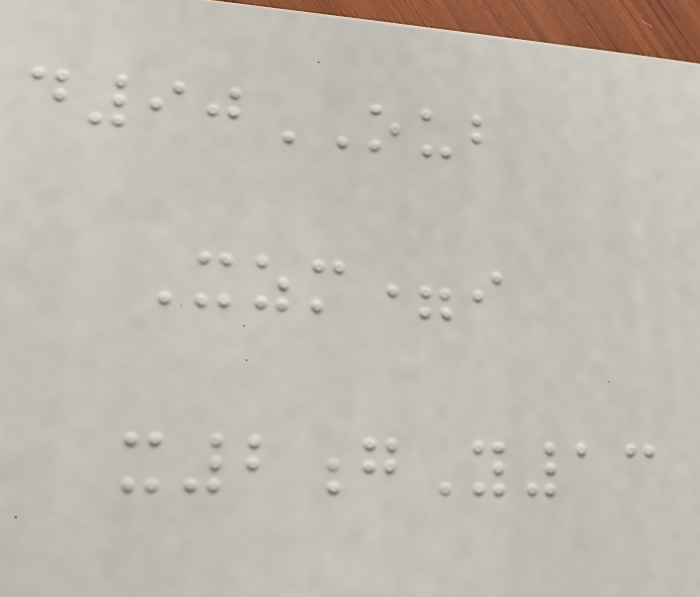d90OUB
Xzm=i
x2gY13
